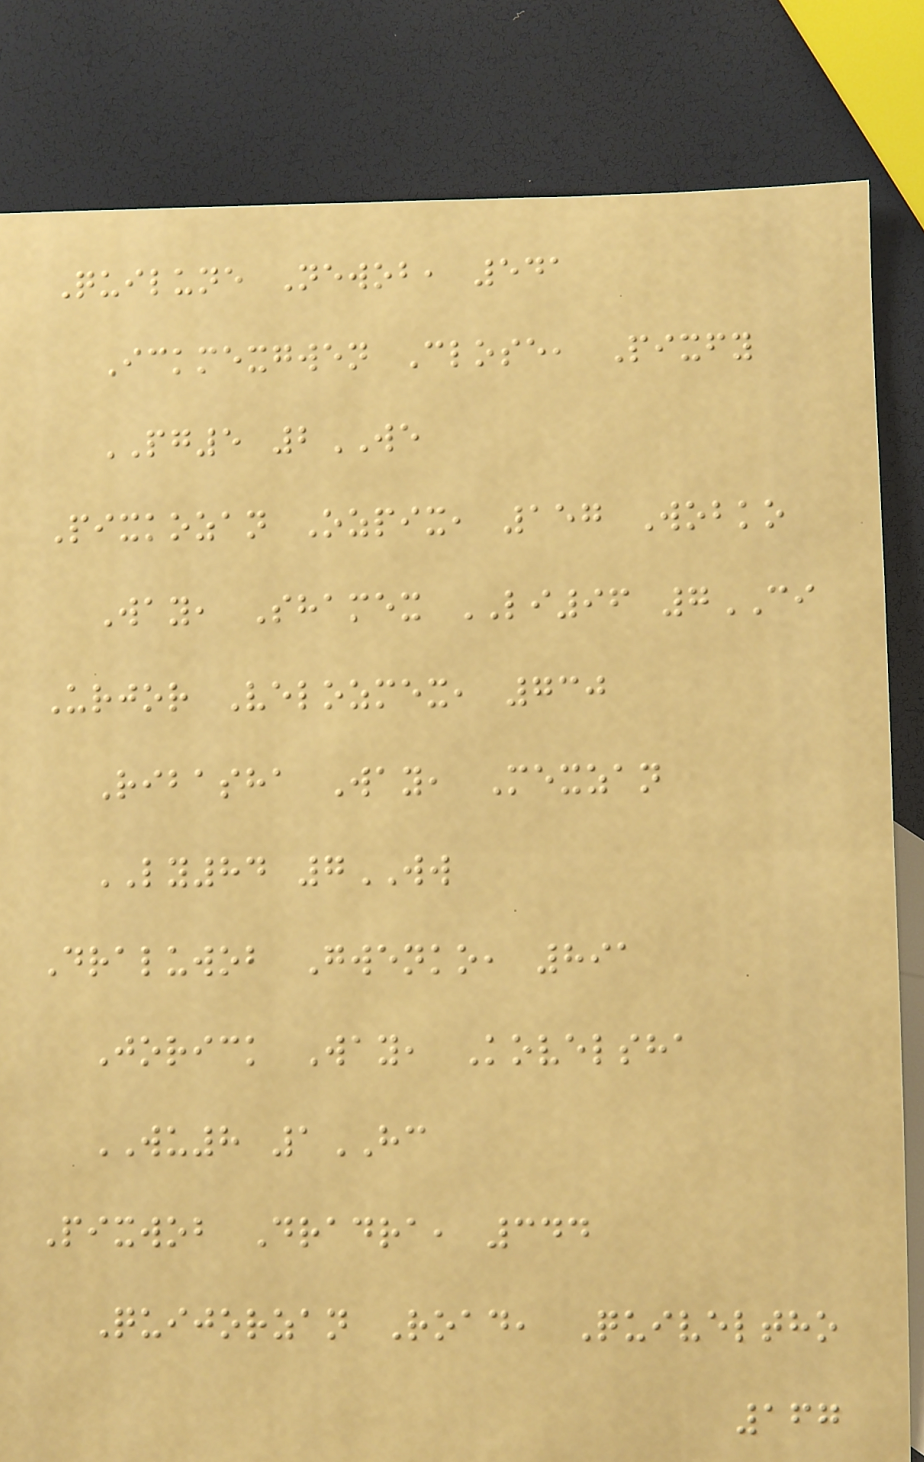Quilune Newob, 541
Ickmexgwen Close, Pixfy
PG5 2WE
Pixkozan Ozpix, 157 Wobko
Way, Shamex LI96 7CI
Urjor Velozmex, 730
Ribasha Way, Mexzan
LY84 7WW
Draluwob Gwenko, 891
Jorick Way, Kovelsha
WU8 1HC
Pixwob Dradra, 344
Quijorzan Road, Quiveltho
167
